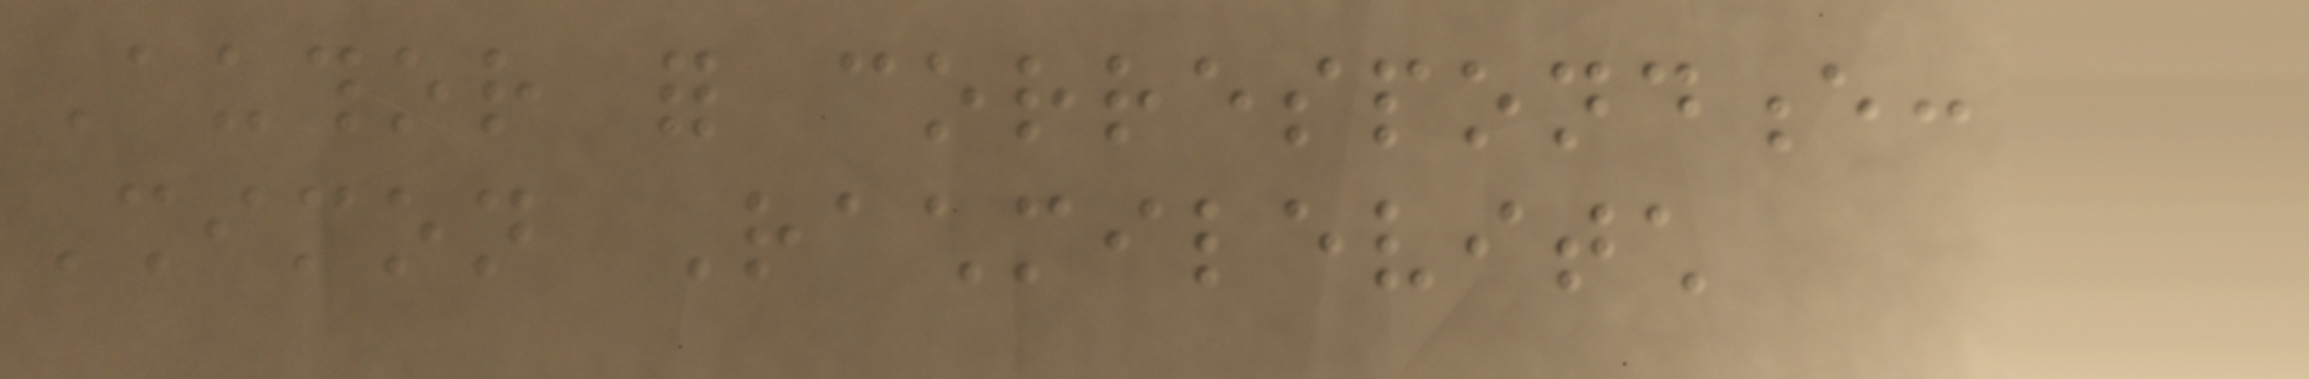Author for correspondence:
Shimon Rachmilevitch
